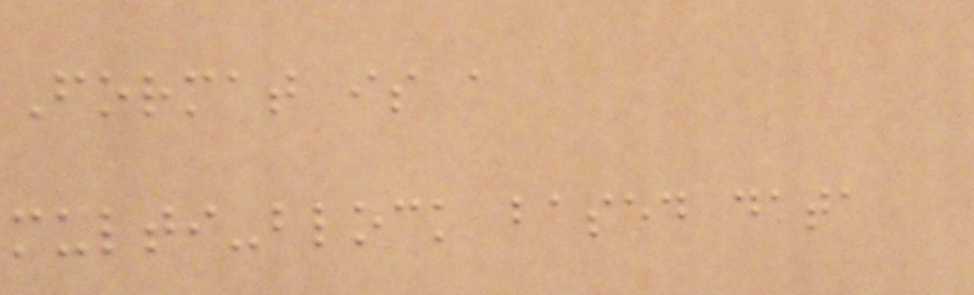Format is a
multi-block based data
